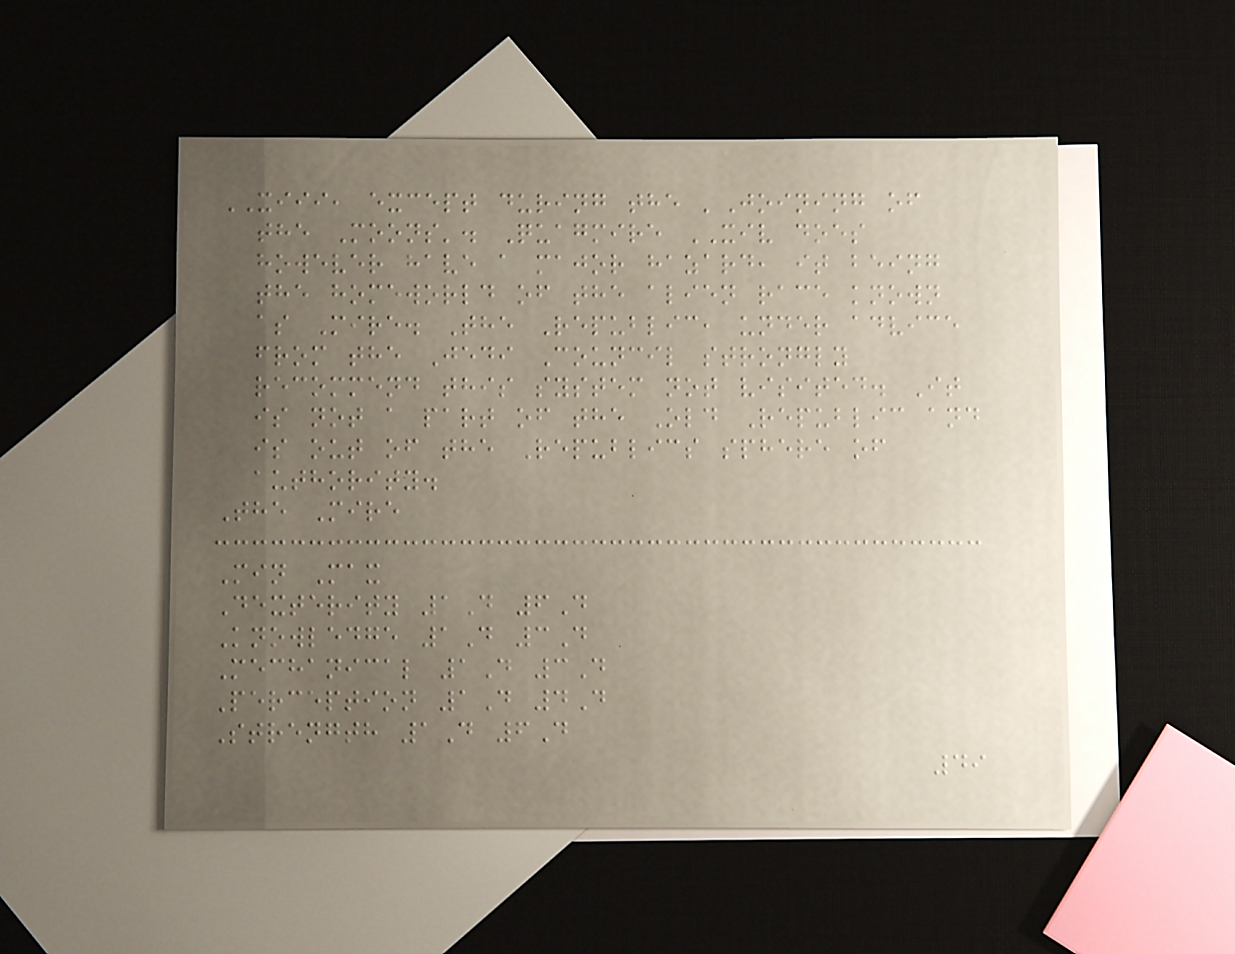XIII, except during the 'Joining of
the Moons'. Quagmire XIV does
however have a major hazard, it being
the homeworld of the alien race known
as Mire. The Republic, under advice
from the Jedi Council strongly
recommend this system not visited. It
is not a part of the Old Republic and
is out of the Republics sphere of
authority.
The Mire
Min Max
Dexterity 1D 6D
Knowledge 1D 3D
Mechanical 1D 3D
Perception 1D 4D
Strength 1D 6D
49
